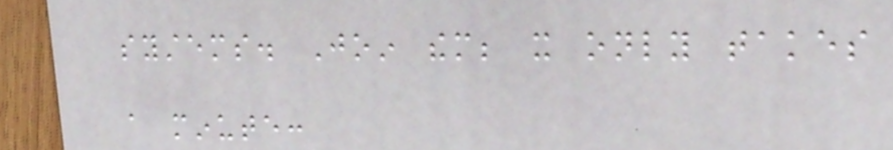systems. Join them; it only takes
a minute:
